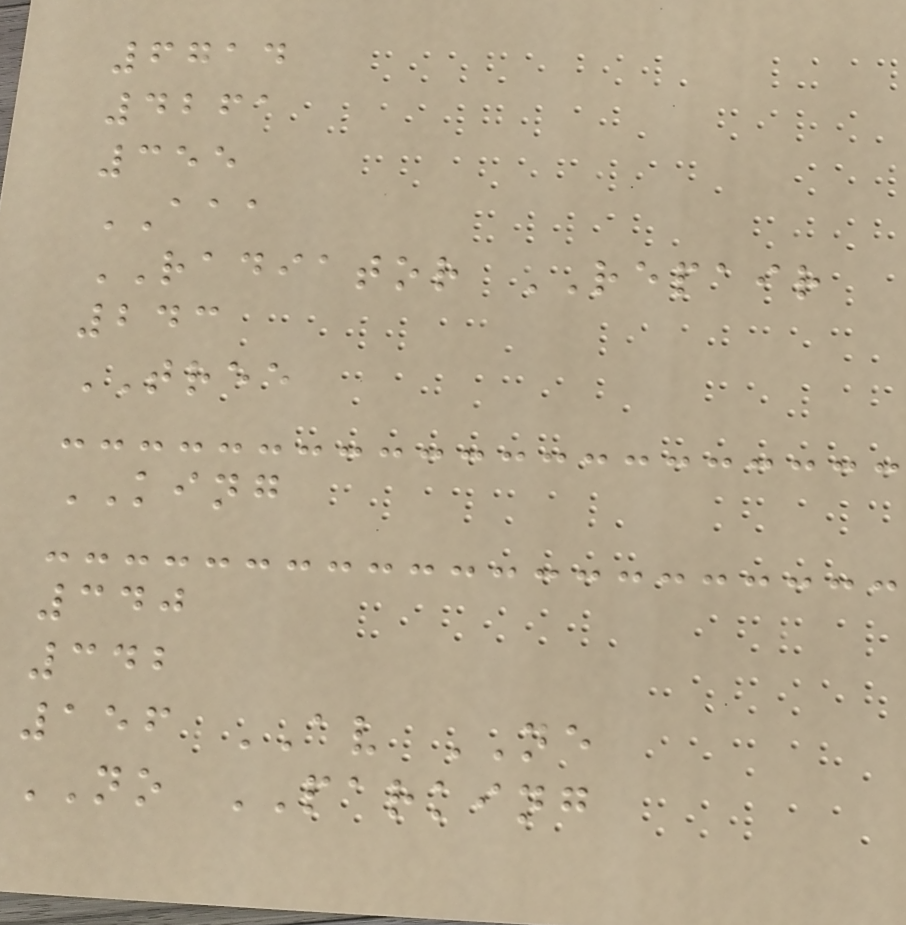6714
4261
355
AAA
RADIATOR REPAIR
243
TREE
KING
340
342
156 AV NE
NO PARKING
